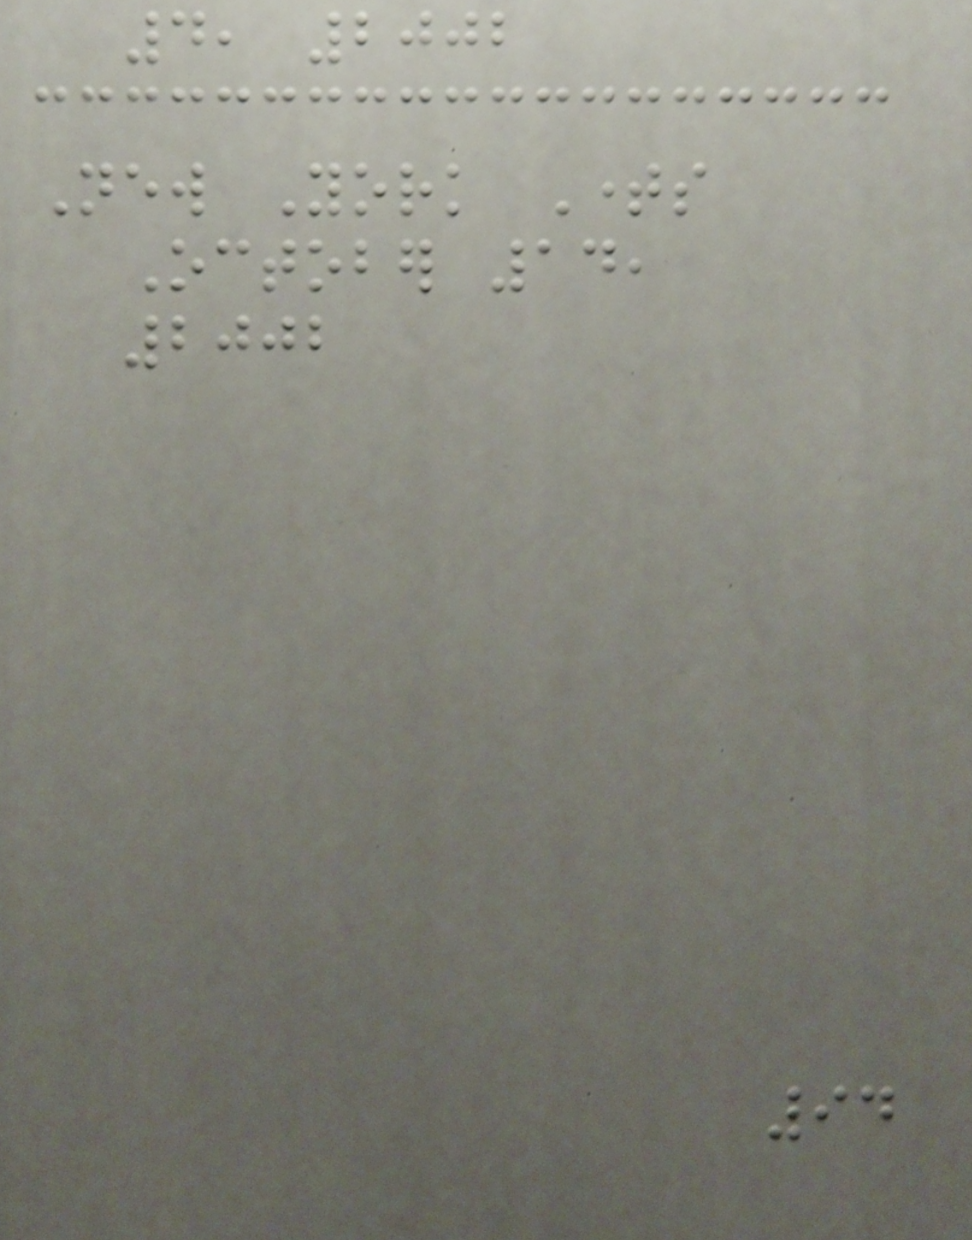4, 2002
New York Times
October 14,
2002
94
